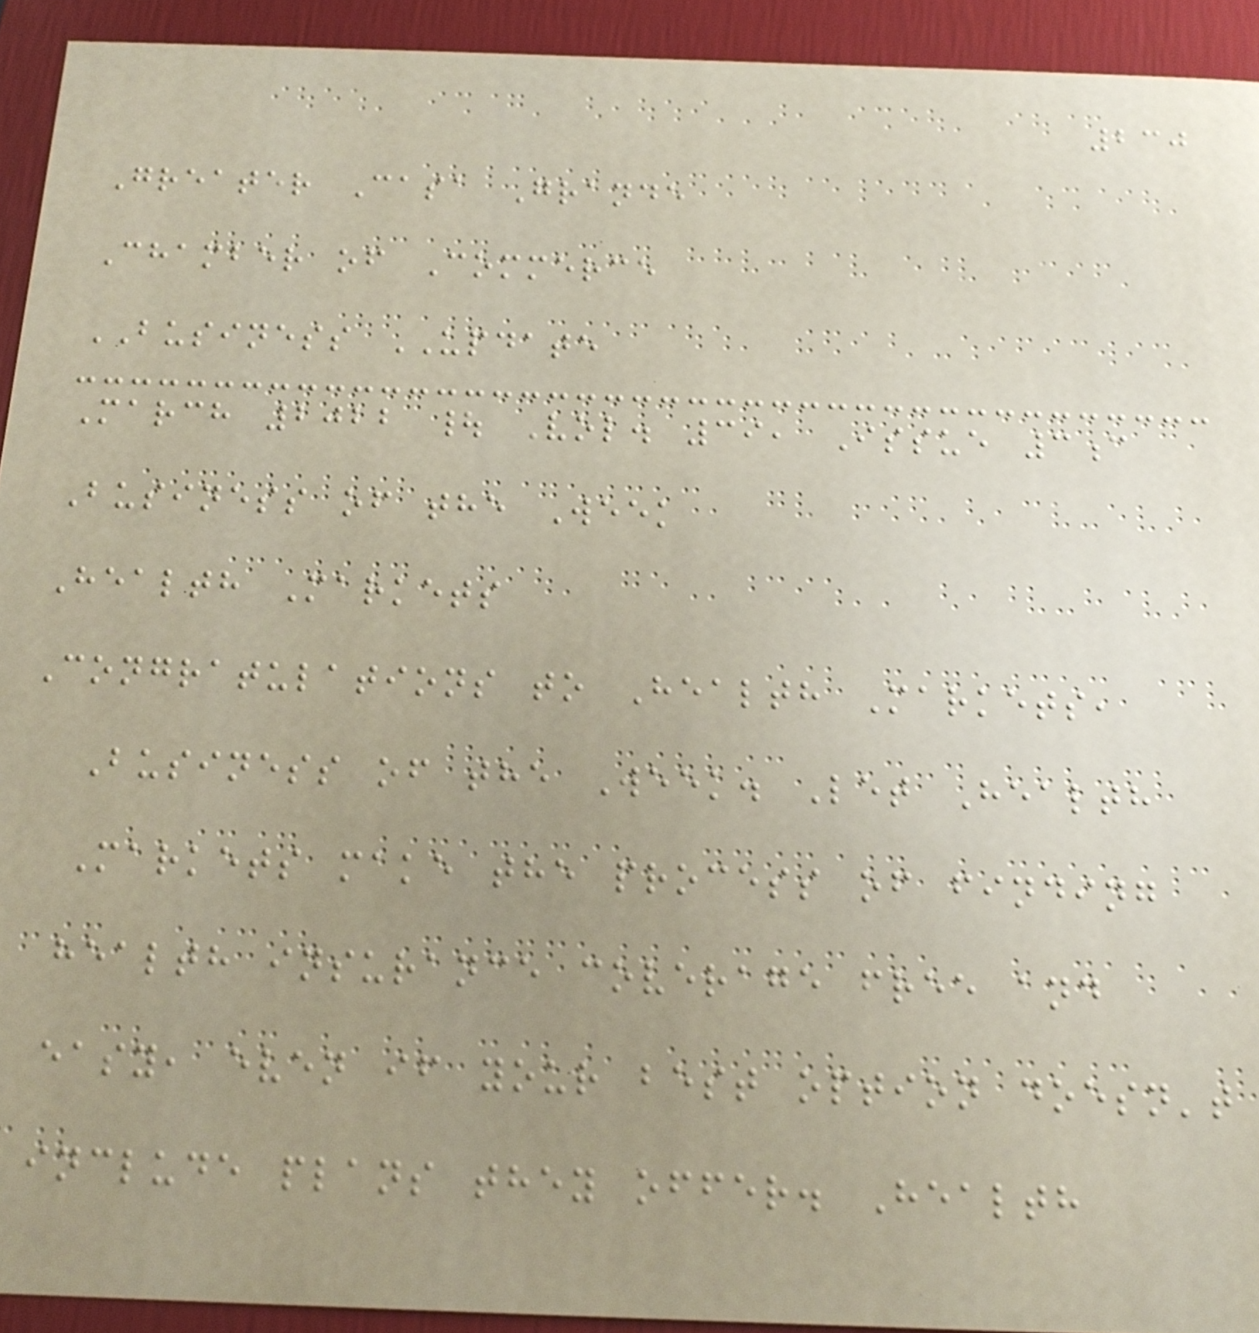230
Greater Casa Grande
Chamber of Commerce
BUSINESS UPDATE
March 2022 | Vol. 39, Issue 3c
Business of the Week
Health Markets
Congratulations to Health Markets,
Business of the Week. Let Health
Markets make the process of finding
health insurance coverage free and
easy, even if your best option doesn't
include plans they offer. Health
